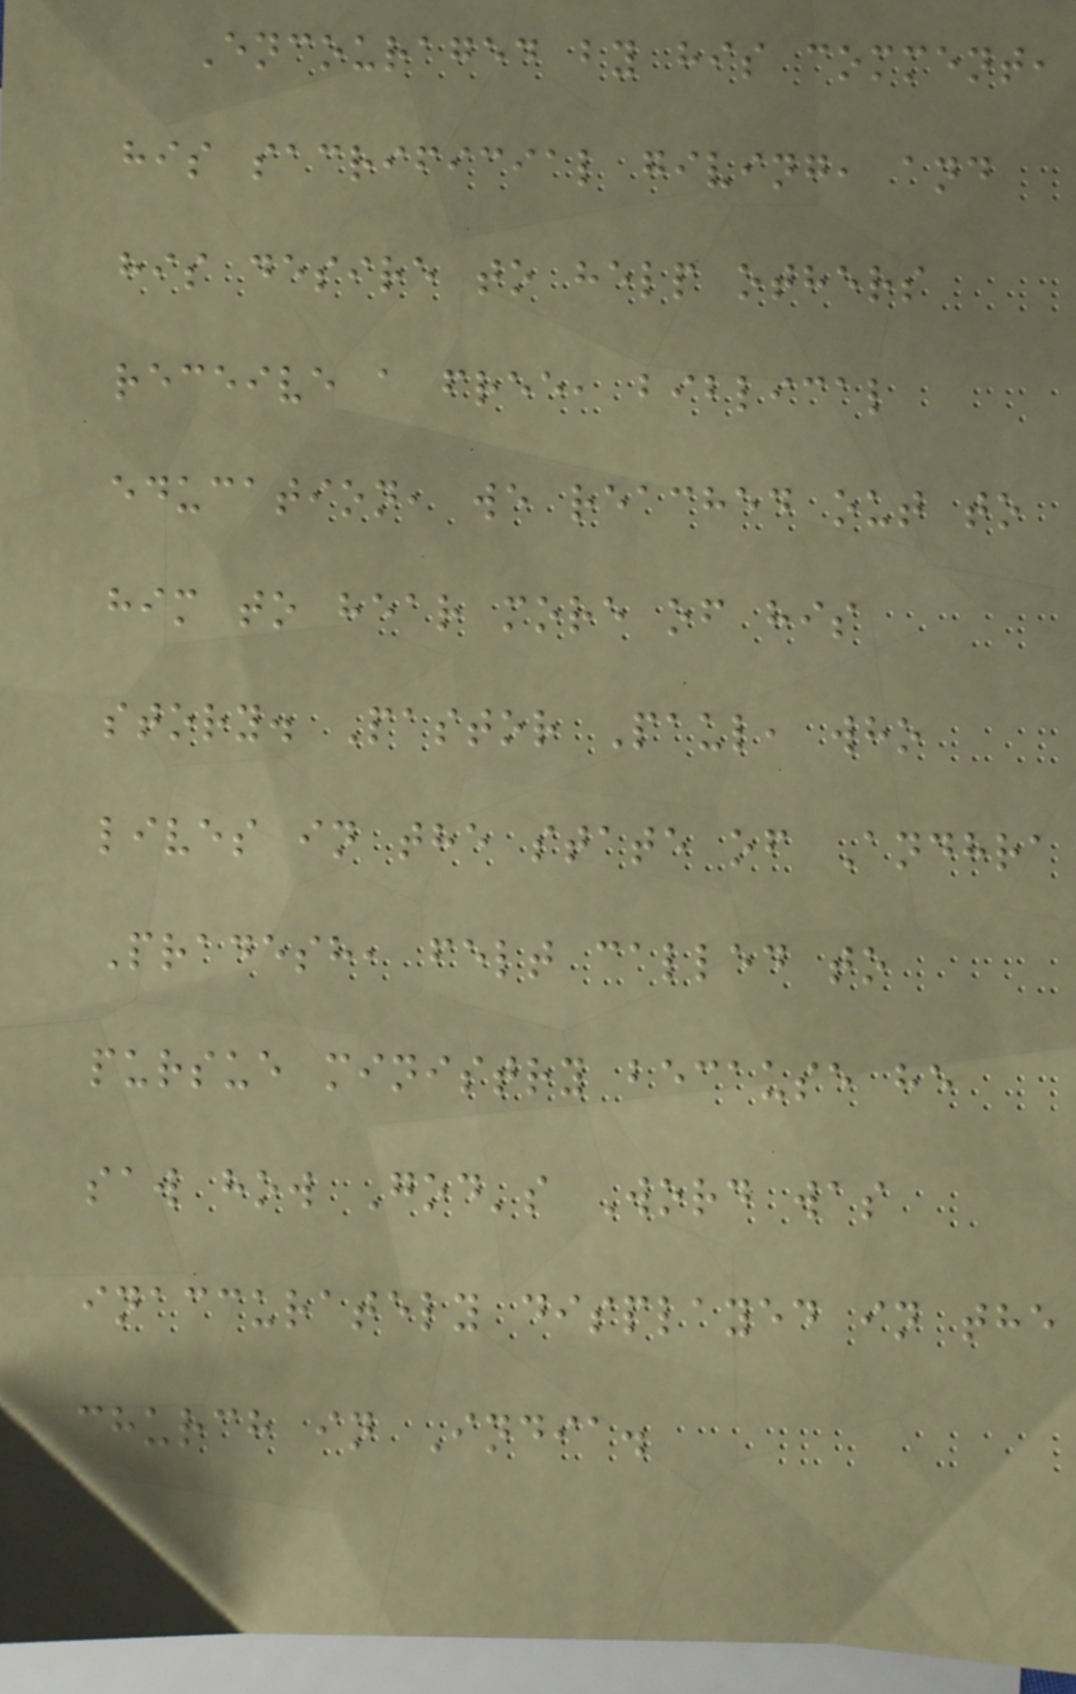Encouraged by his comment,
his sacrificial giving, and
his desire to help others
receive a free, biblical
education, we reached out to
him to hear more of his
story. Pastor Paul, who
lives in the state of Andhra
Pradesh, felt called to
pursue ministry because he
saw how God's Word was
inaccurately displayed in the
church in India.
